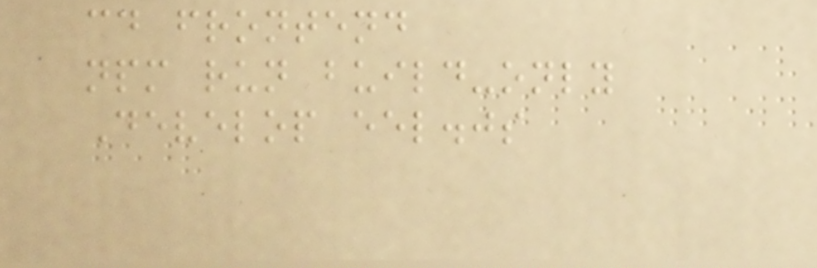cd frontend
npm run build-only
Develop eel.js
